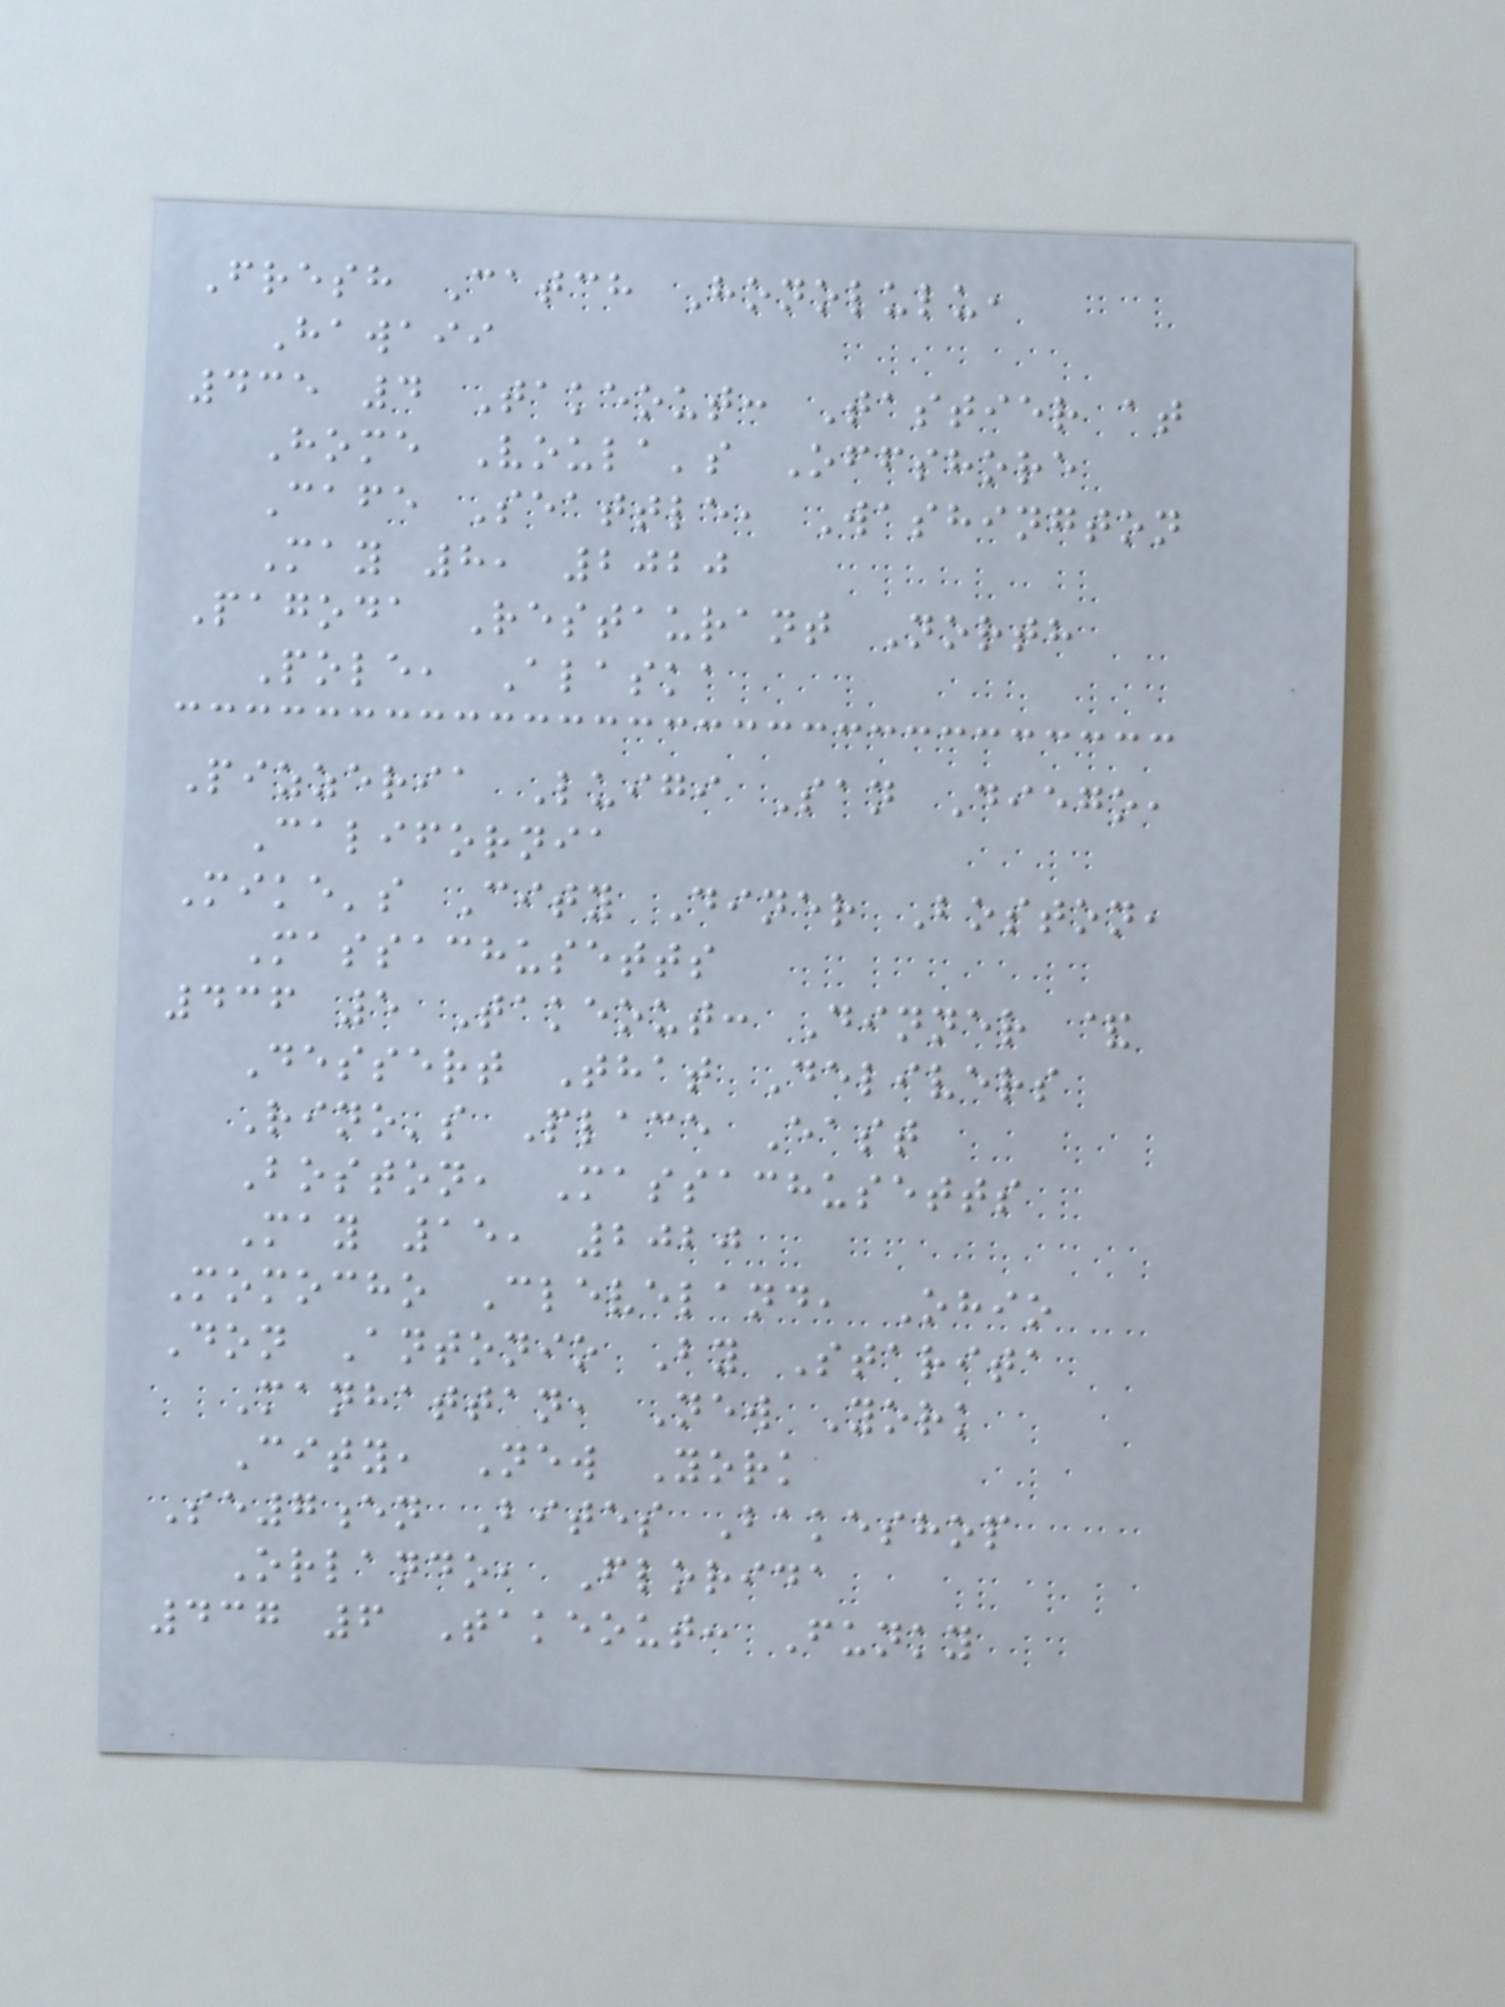Fresh Catch Honolulu,
Hawaii
435 4 Takeout: Tastier at
Home Voula's Offshore
Cafe Seattle, Washington
May 8, 2020
Pagoda Restaurant North
Pole, Alaska
Pizzeria Luigi San Diego,
California
Mike's City Diner Boston,
Massachusetts
436 5 Takeout: Dinner &
Dessert That Delivers
Rino's Place East
Boston, Massachusetts
May 15, 2020
Momocho Cleveland, Ohio
Don Antonio By Starita
Manhattan, New York
City, New York
Se7en Bites Bakeshop
Orlando, Florida
437 6 Takeout: Funky
